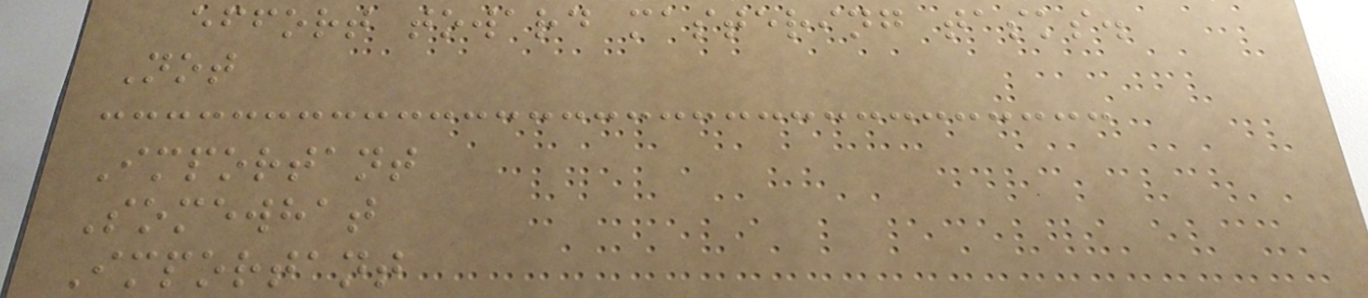effort toward mastering tasks.
Not
Important
Somewhat
Important
